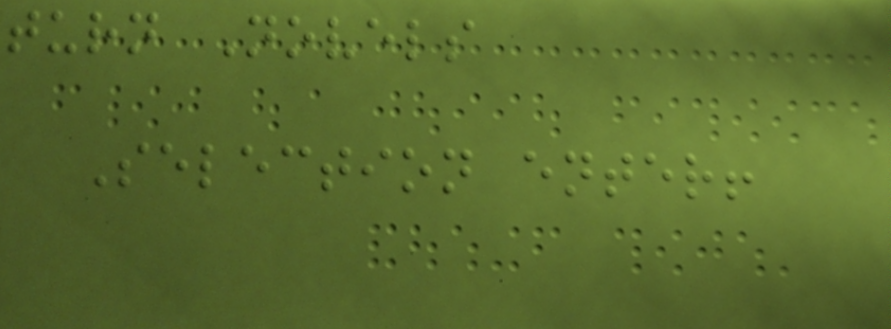turn Novels
Selection enter!
